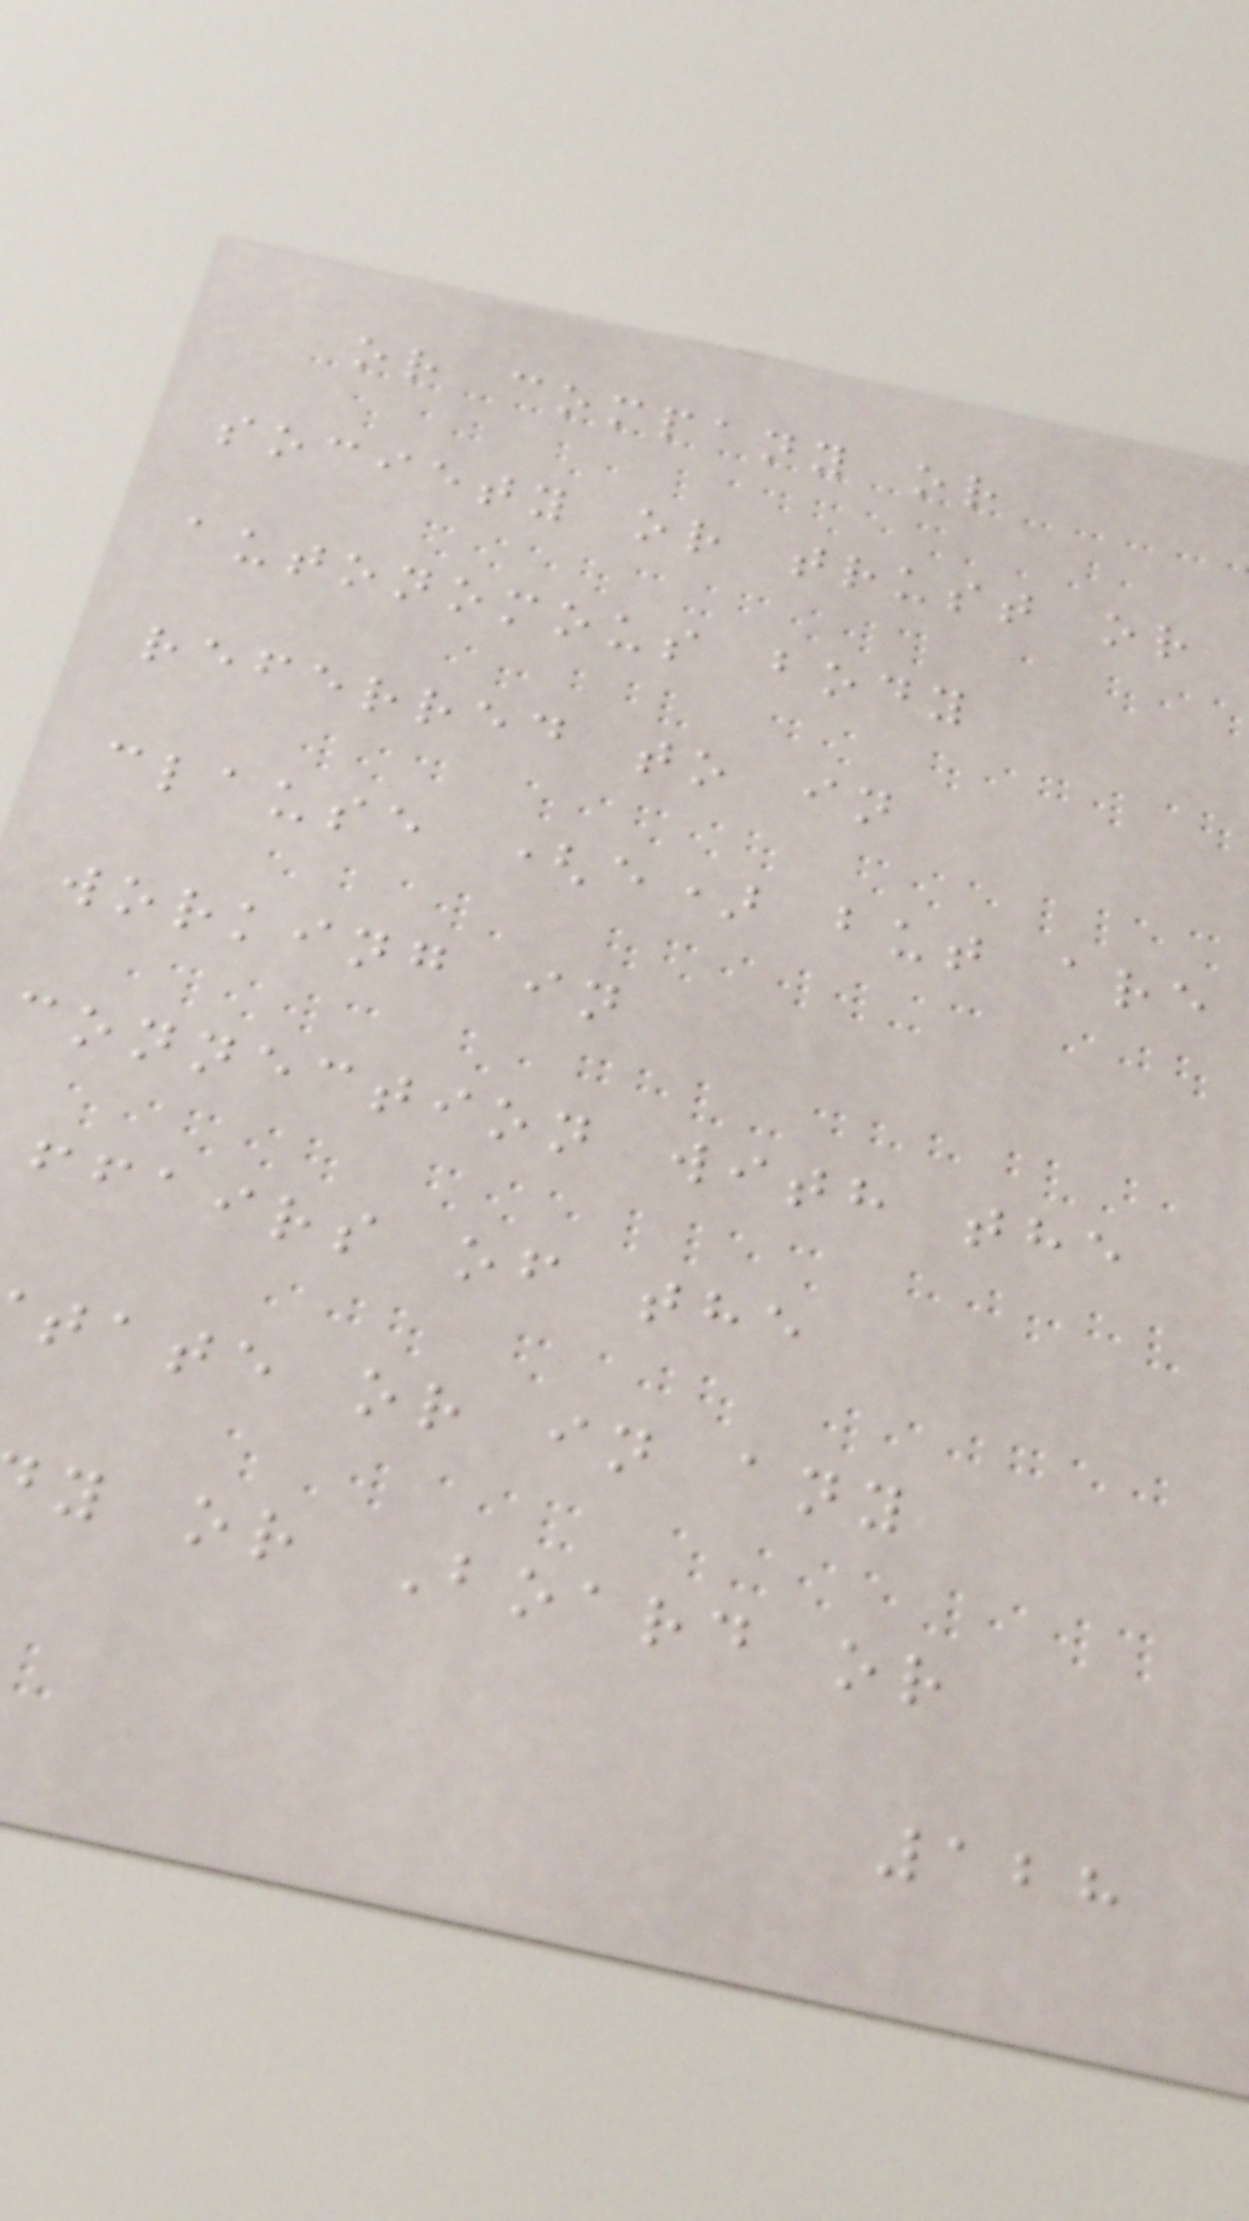or company or
society or trust or
autonomous body
referred to in
clause (e) but are
working in
connection with the
ffairs of the
tate or in any
y or Board or
128
